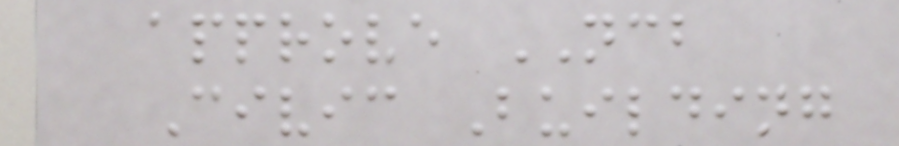approve NCB
Civic Building
